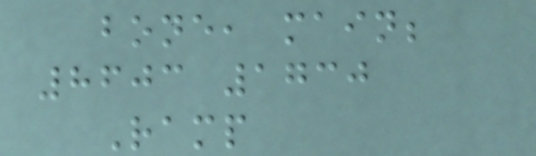bone, main;
8603 1730
Ramp
